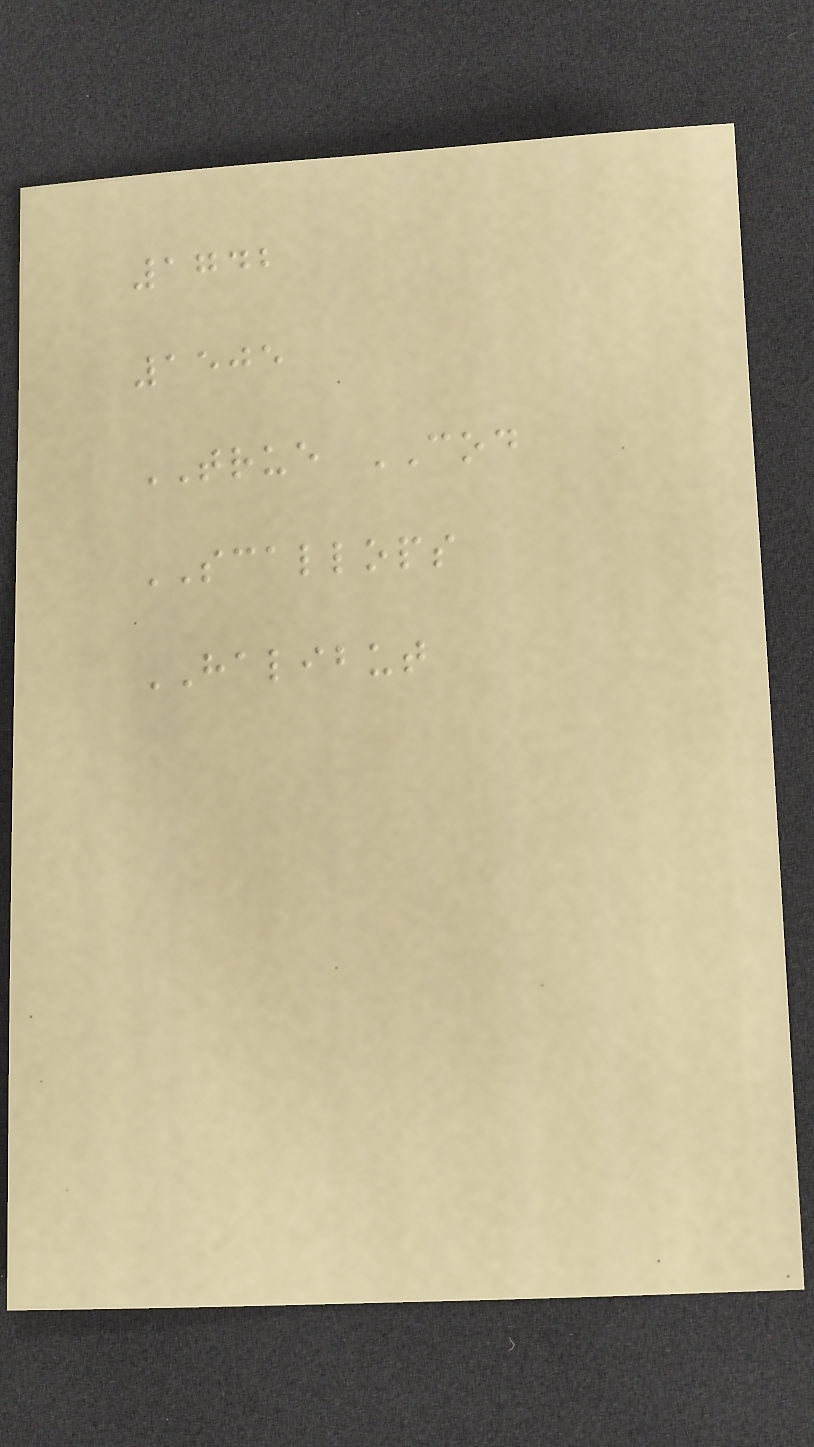1742
1505
TRUE COD
SCALLOPS
HALIBUT
